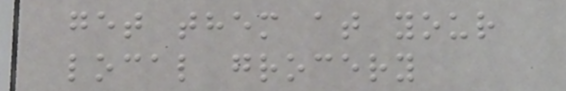get them at your
local grocery
